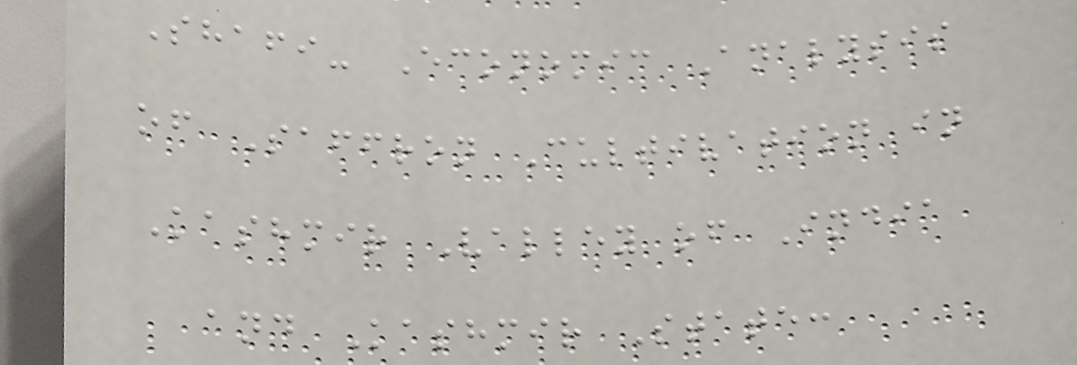Shafi- Economic Analysis
of Saffron Cultivation in
Kashmir Valley of India
and Kashmir State:
